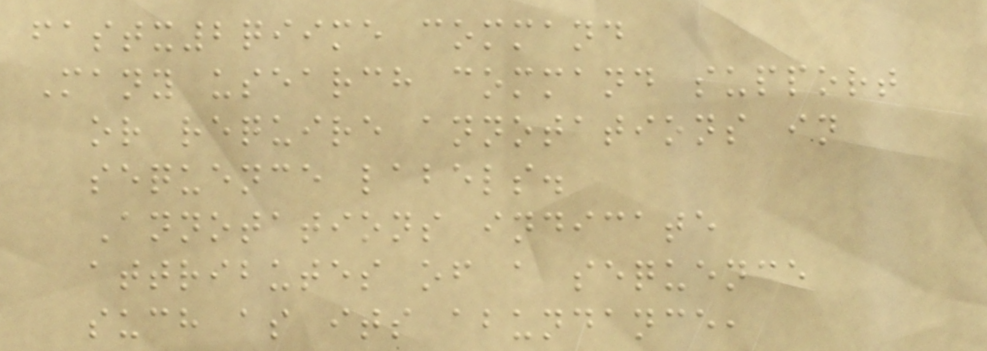fastx2qiime command
Many usearch command support
or require annotations in
sequence labels.
Annotations indicate
attributes of a sequence
such as its abundance,
